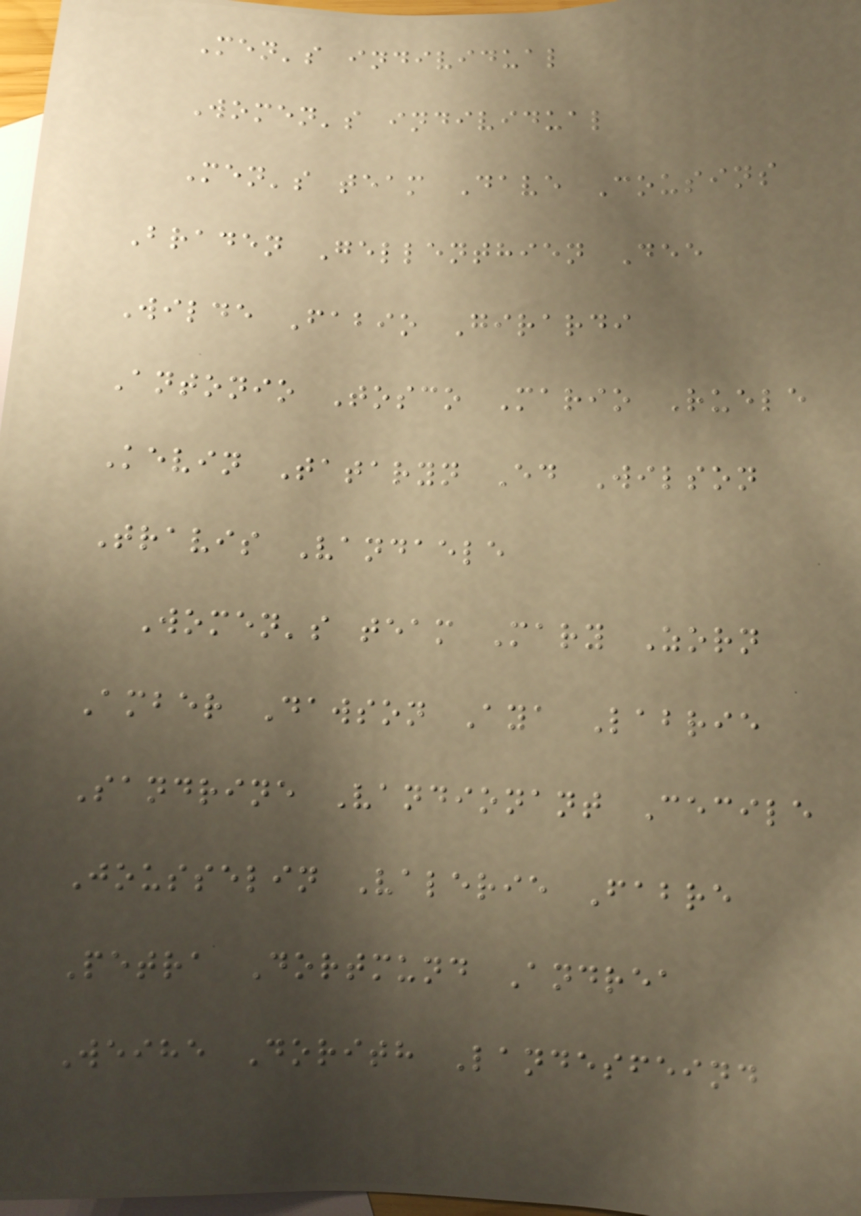Men's individual
Women's individual
Men's team Dave Cousins
Braden Gellenthien Dee
Wilde Fabio Girardi
Antonio Tosco Mario Ruele
Kevin Tataryn Ed Wilson
Travis Vandaele
Women's team Mary Zorn
Amber Dawson Aya Labrie
Sandrine Vandionant Cecile
Jousselin Valerie Fabre
Petra Dortmund Andrea
Weihe Dorith Landesfeind
